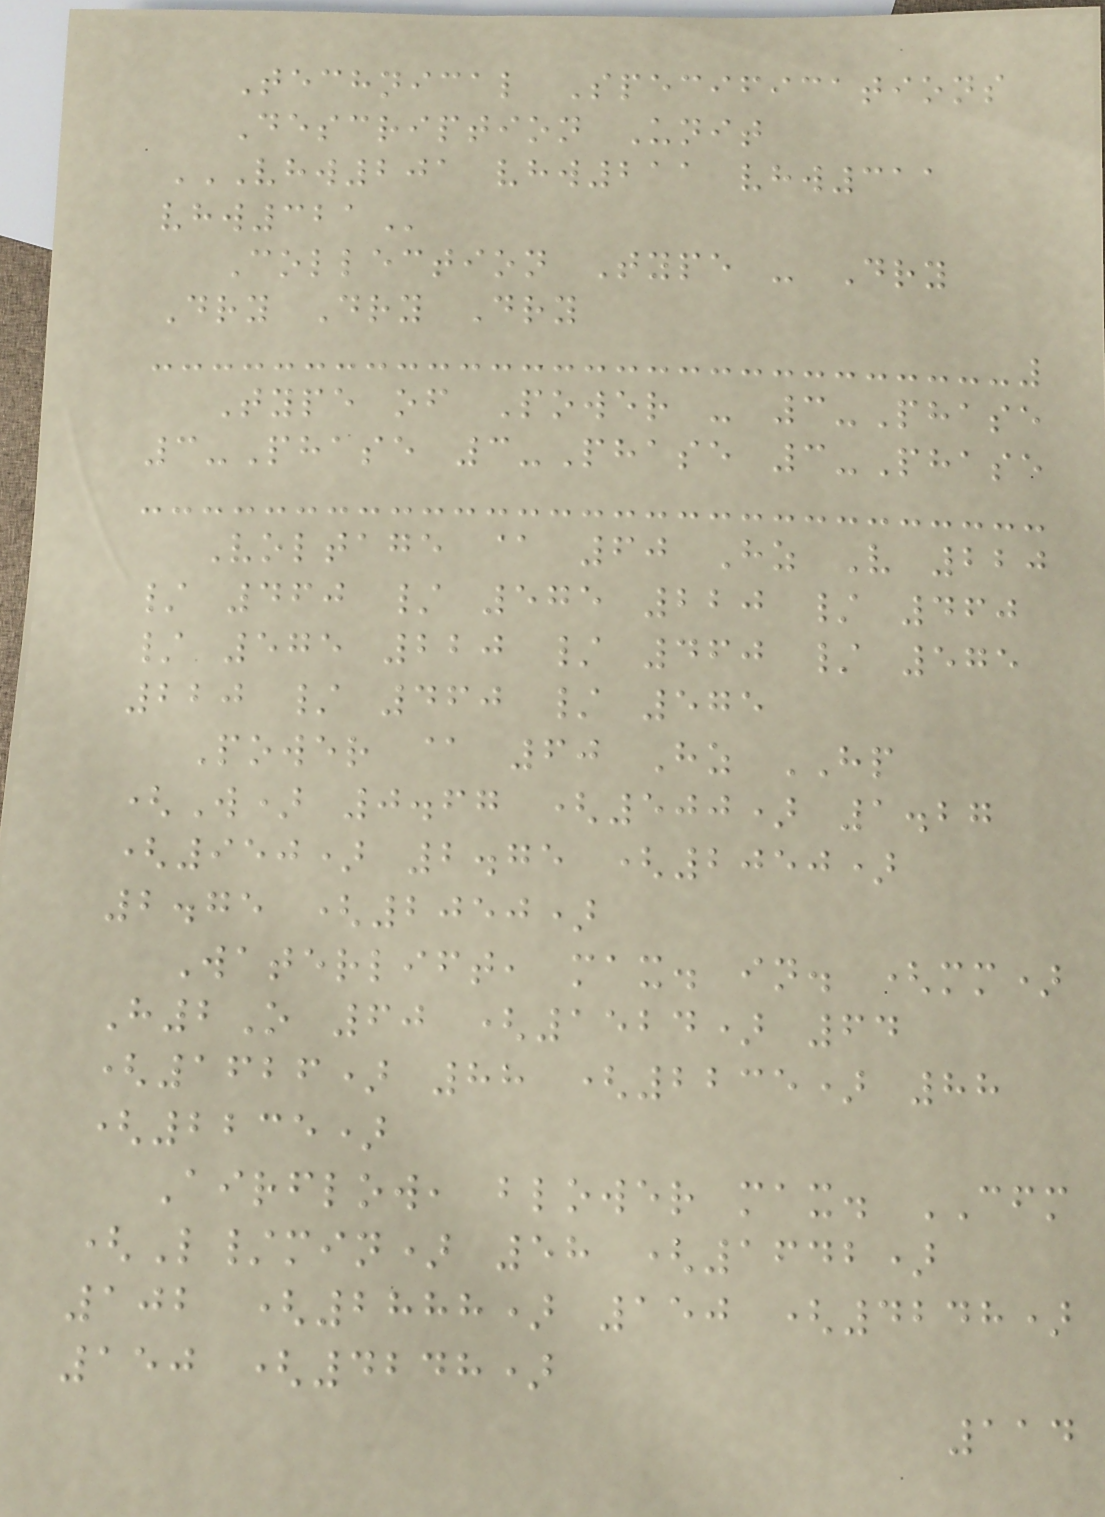Technical Specifications
Description Unit
VHW201 VHW211 VHW311
VHW321
Collection Type - Dry
Dry Dry Dry
Type of Power - 3-Phase
3-Phase 3-Phase 3-Phase
Voltage @ 60 Hz V 220
/ 460 / 575 220 / 460
/ 575 220 / 460 / 575
220 / 460 / 575
Power @ 60 Hz HP
(W) 0.67 (500) 1.27
(950) 2.75 (2050)
2.75 (2050)
Waterlift, max. in. (mm)
H2O 60 (1524) 64
(1626) 88 (2235) 88
(2235)
Airflow, blower max. CFM
(L/min) 58 (1642)
102 (2888) 150 (4248)
150 (4248)
114
